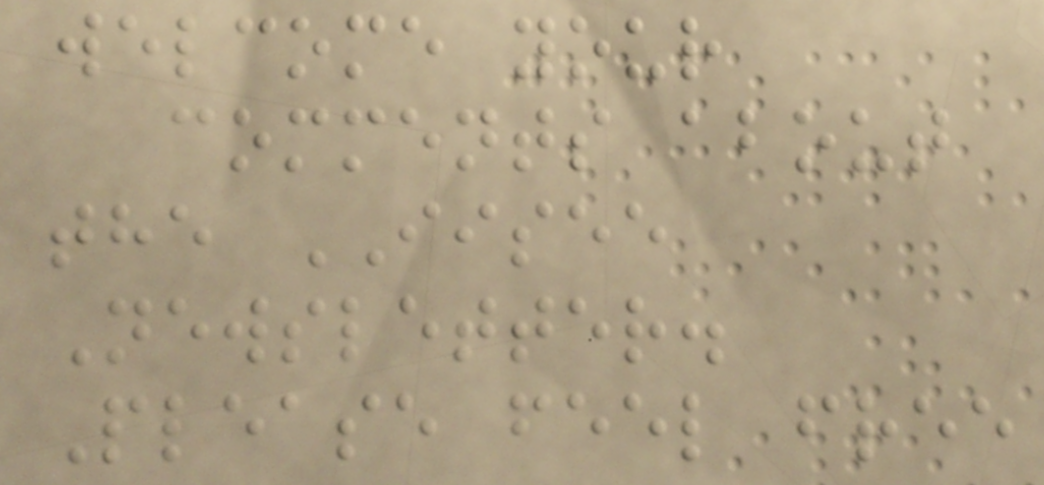welcome your
comments about
the IISEE
Newsletter.
Please feel free
